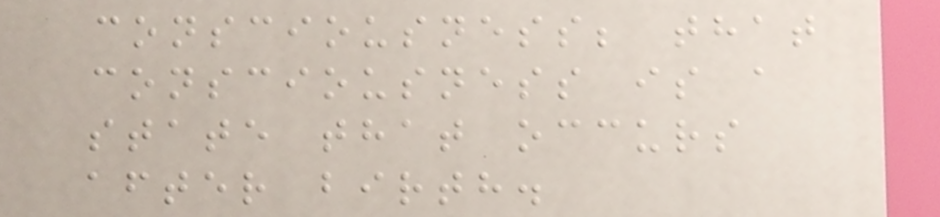consciousness; that
consciousness is a
state that occurs
after birth.
